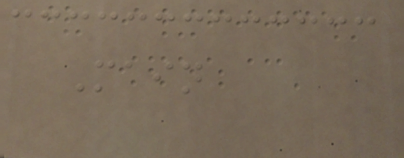Main
